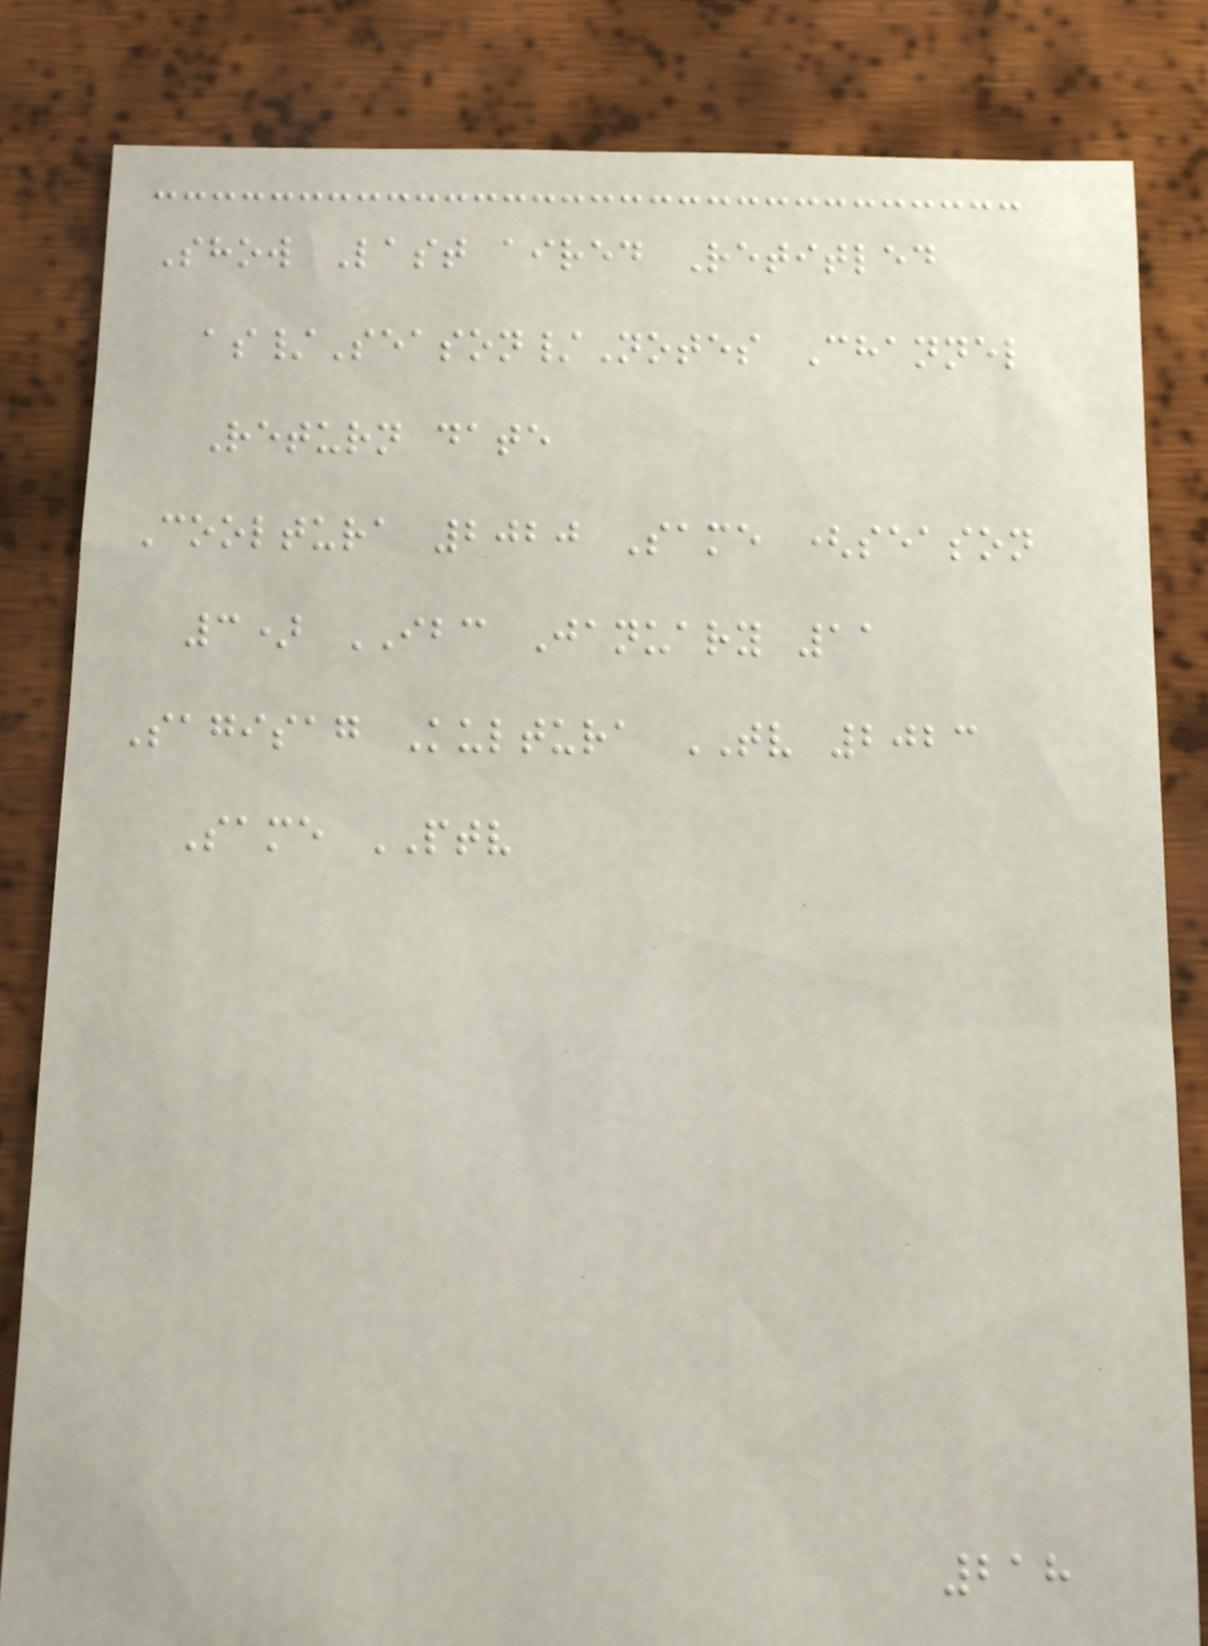Show Last aired Retitled
as/Season/Notes Channel
Return date
Cooltura 2020 Same (season
3) IBC January 11
Sagisag Kultura TV 2023
Same PTV
218
